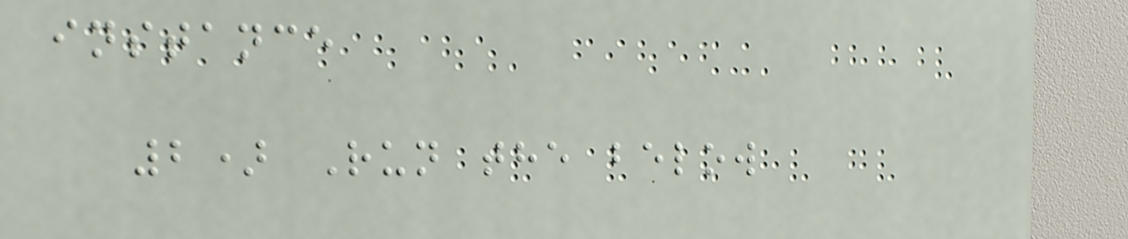instance
2) Run the below
